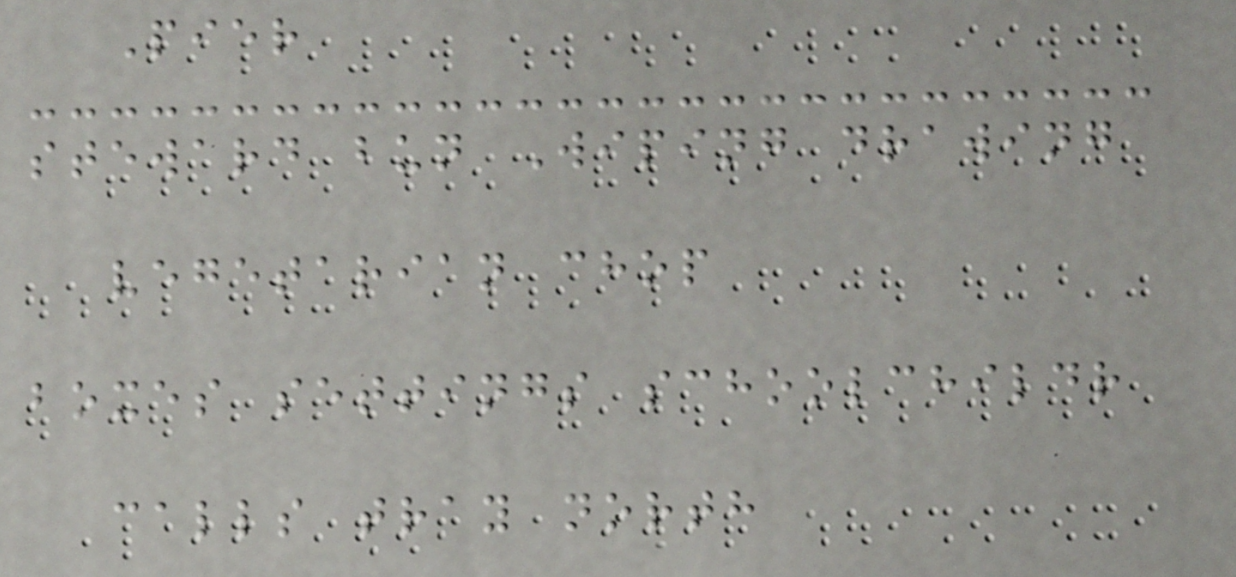Pier
steward bun Wiping drawing
vegetarian chop
boxes settings schoolchildr
calls tray north
